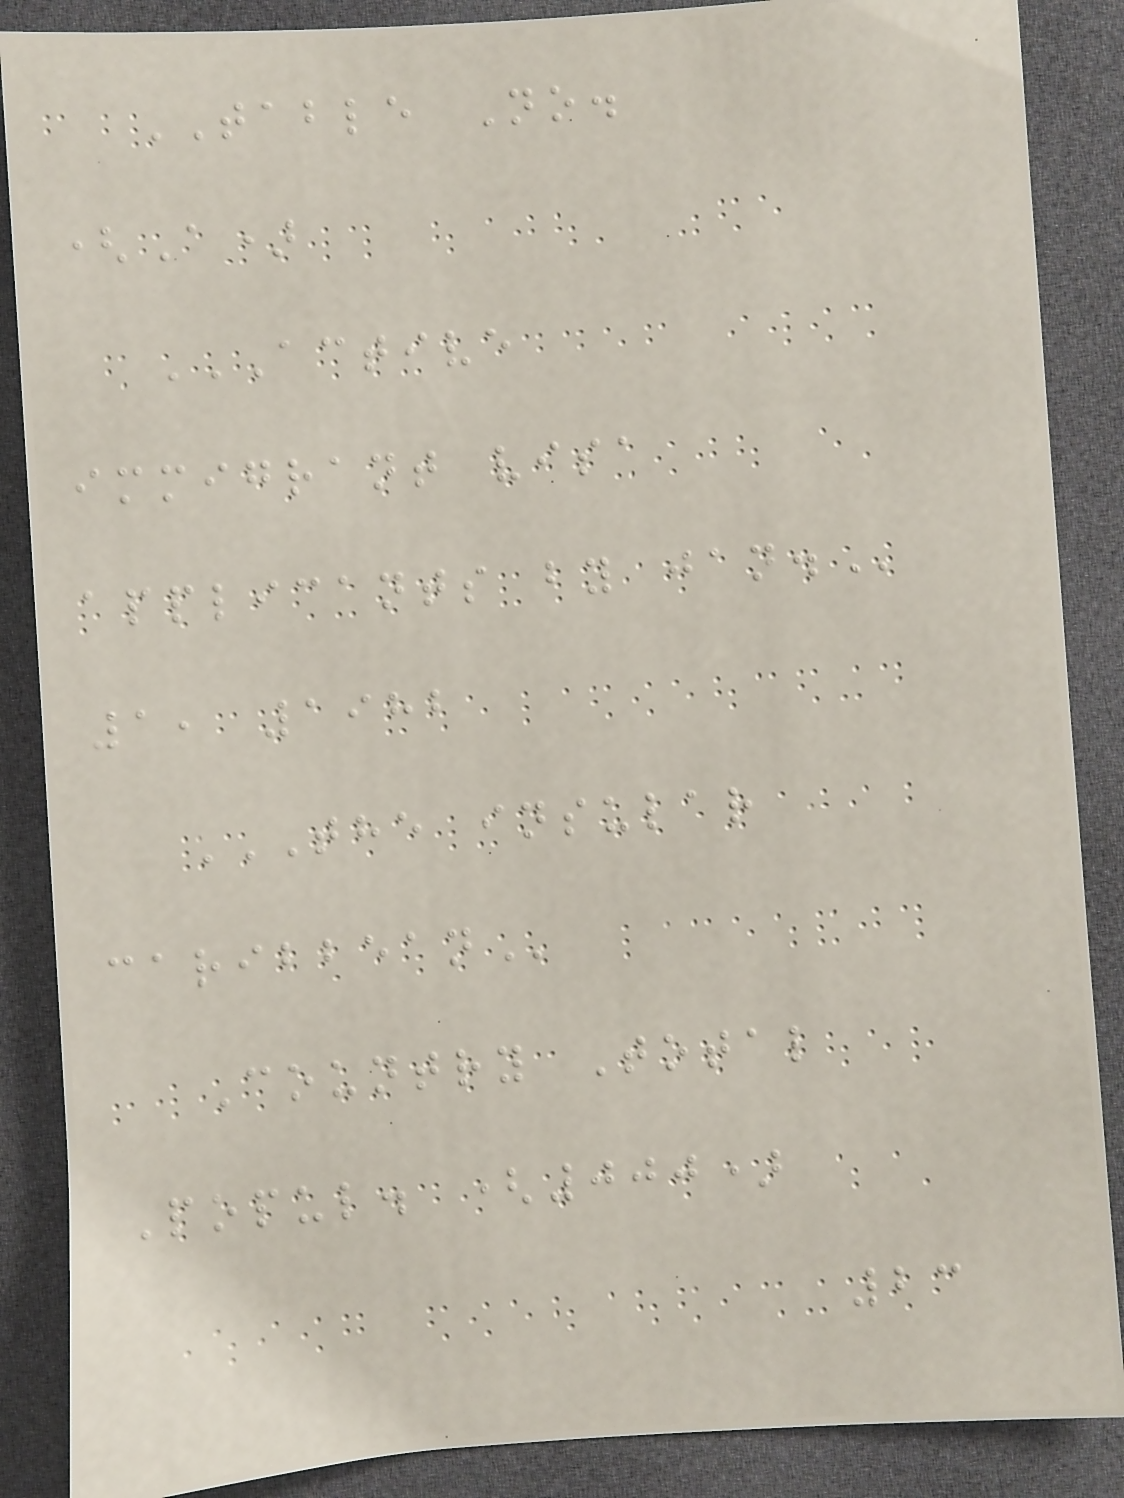TABLE No.
(A)
ACTIVE
IMMIGRANT VISA
APPLICANTS BY JAN.
1, 1982
THE INSULAR
CARIBBEAN
Country Total
Popul. (000)
23
